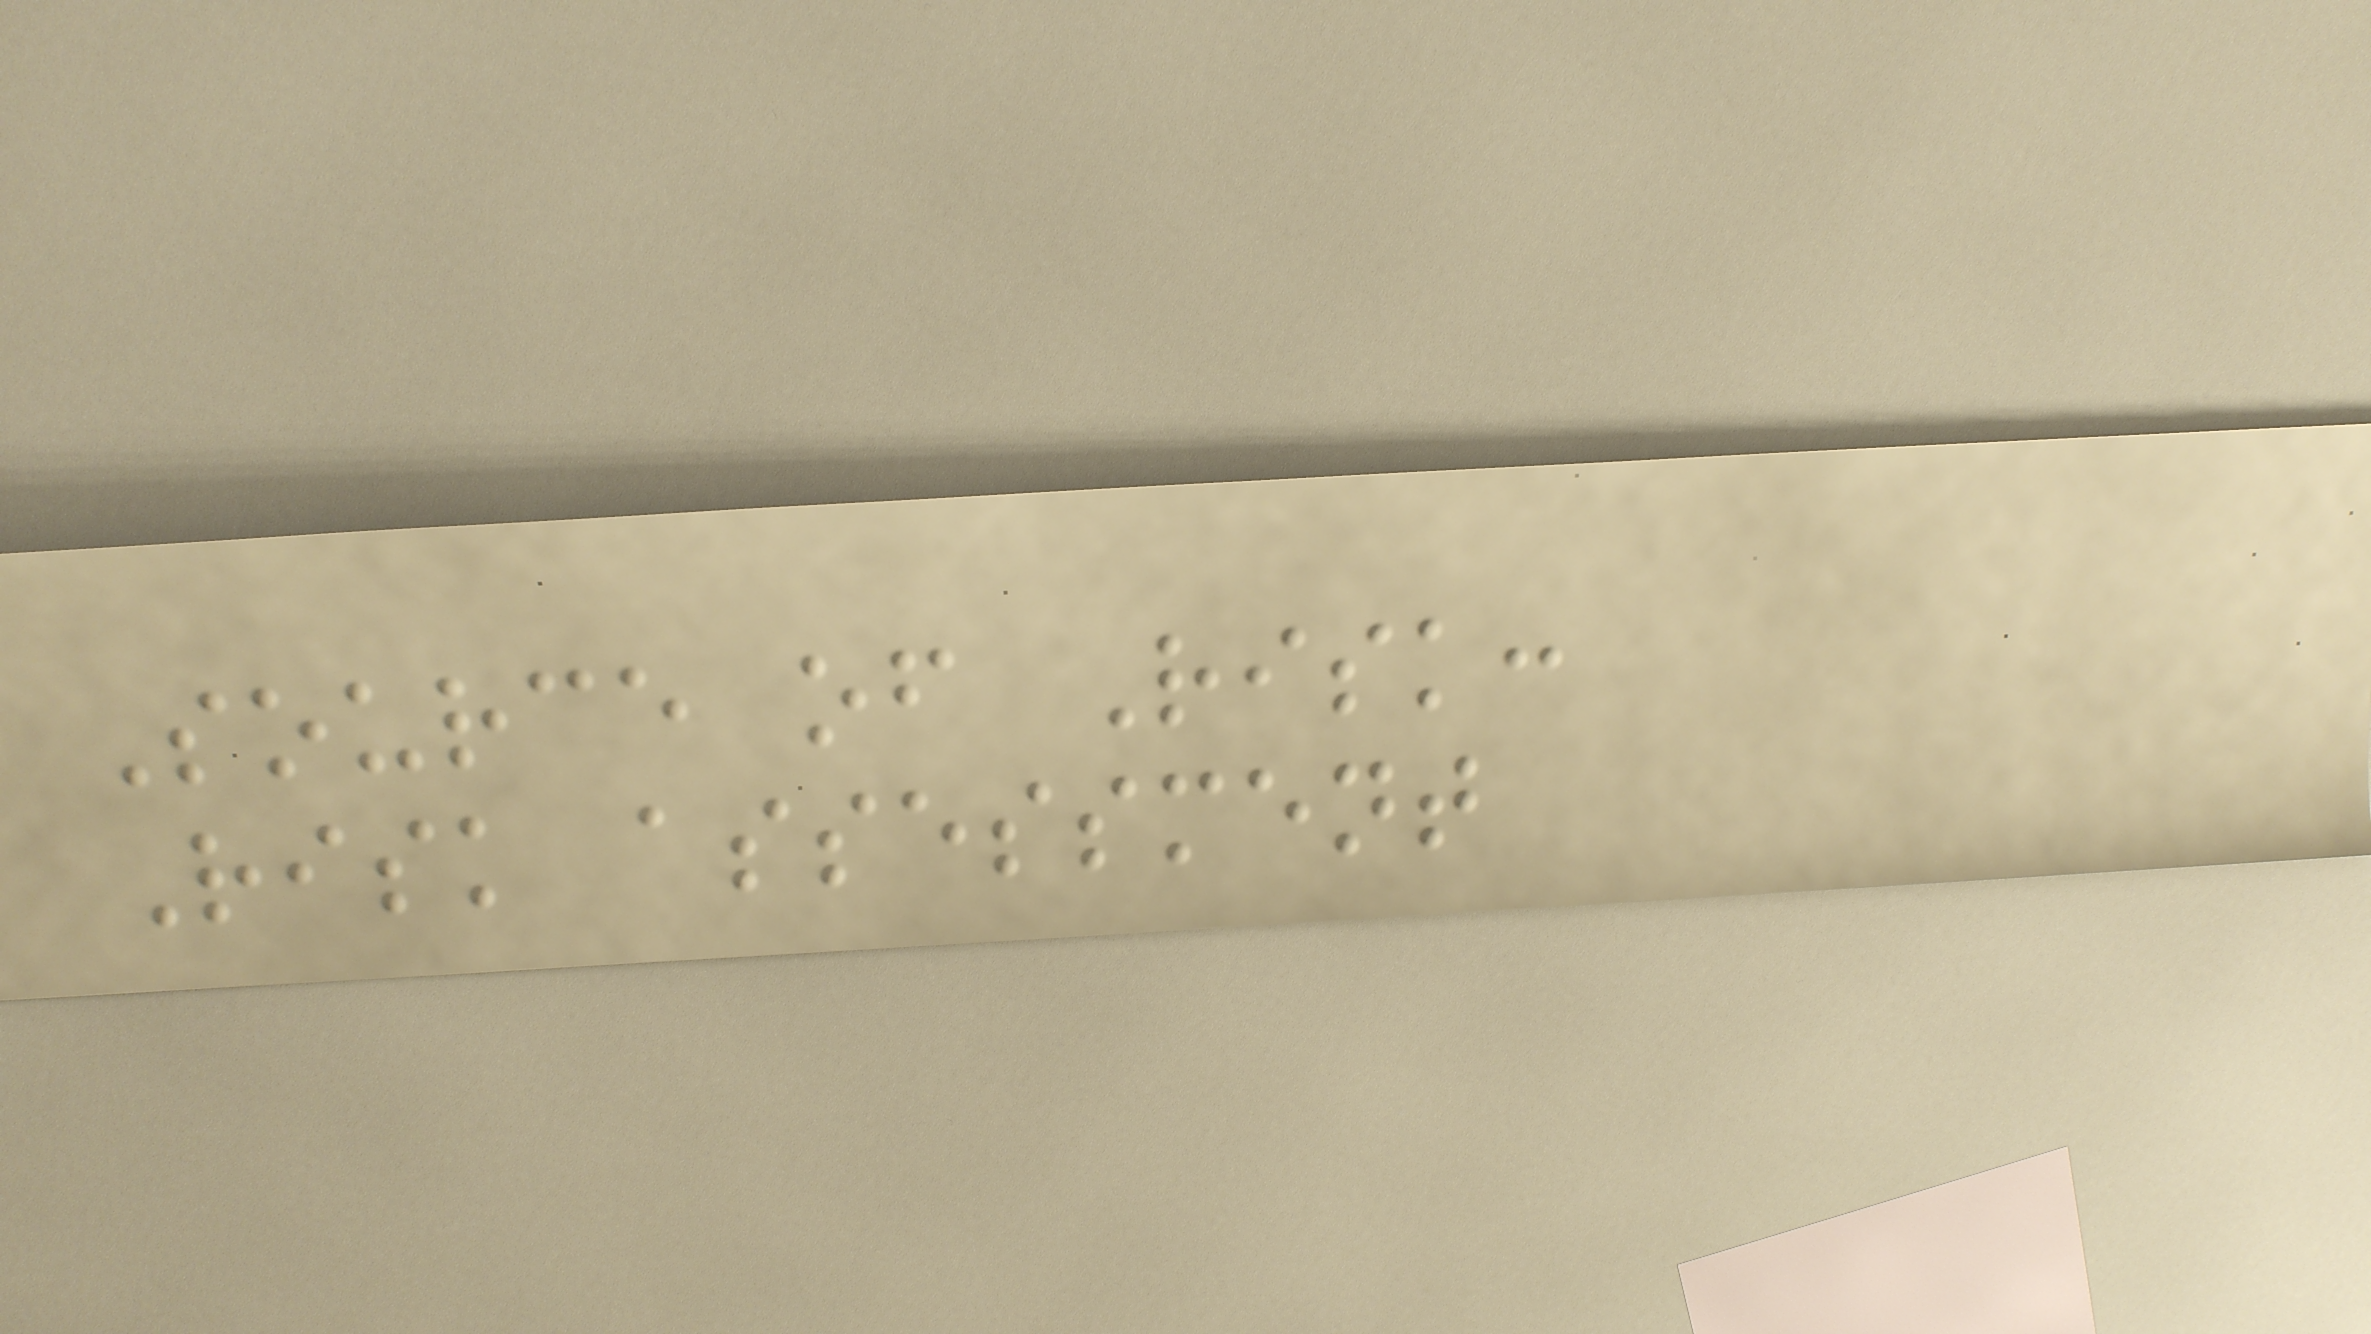Source of Risk:
Risk assessment
